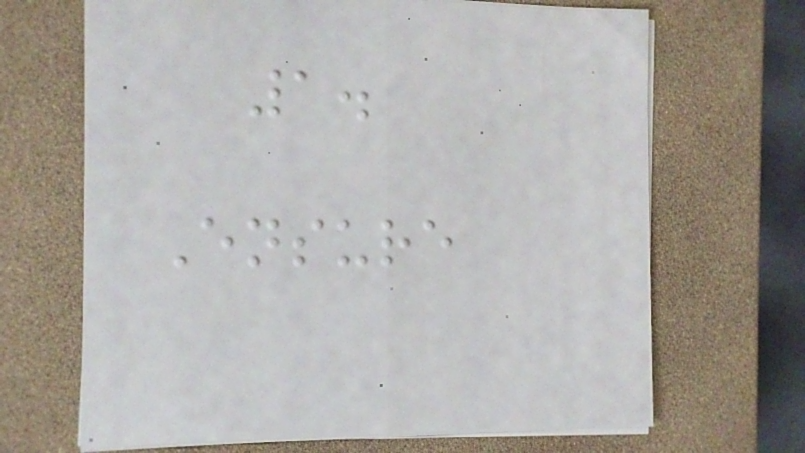1.
Ensure
